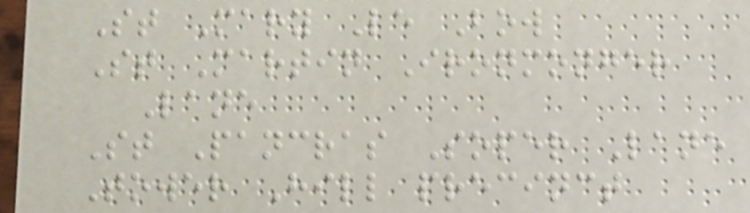St Mary Le Bow
St Martin Ironmonger
Lane
St Pancras Soper Lane
Tower Hill precinct
